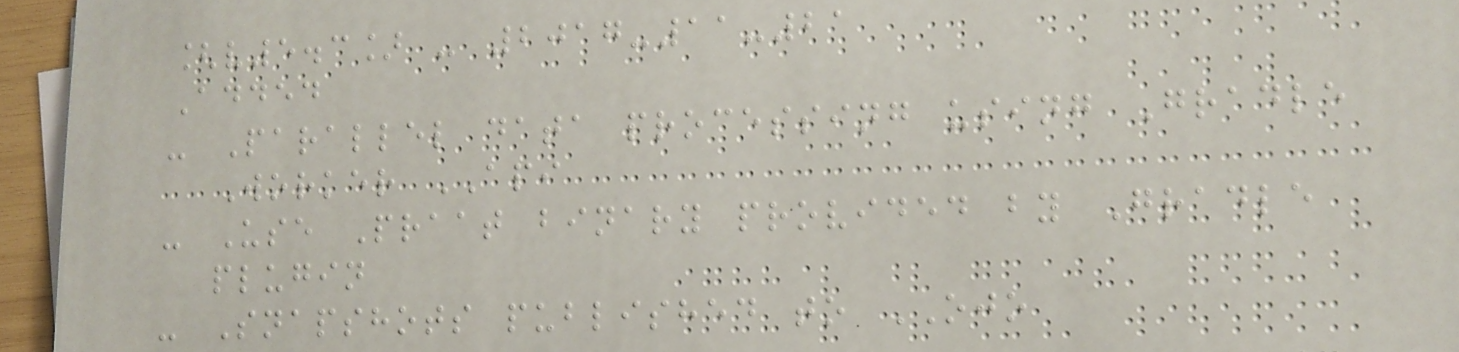[v5.3] - 2017-11-21
Added
- Parallel data processing using Gradle
Worker API
- Use Praat binary provided by Gradle
plugin
- Snapshots published to OJO
